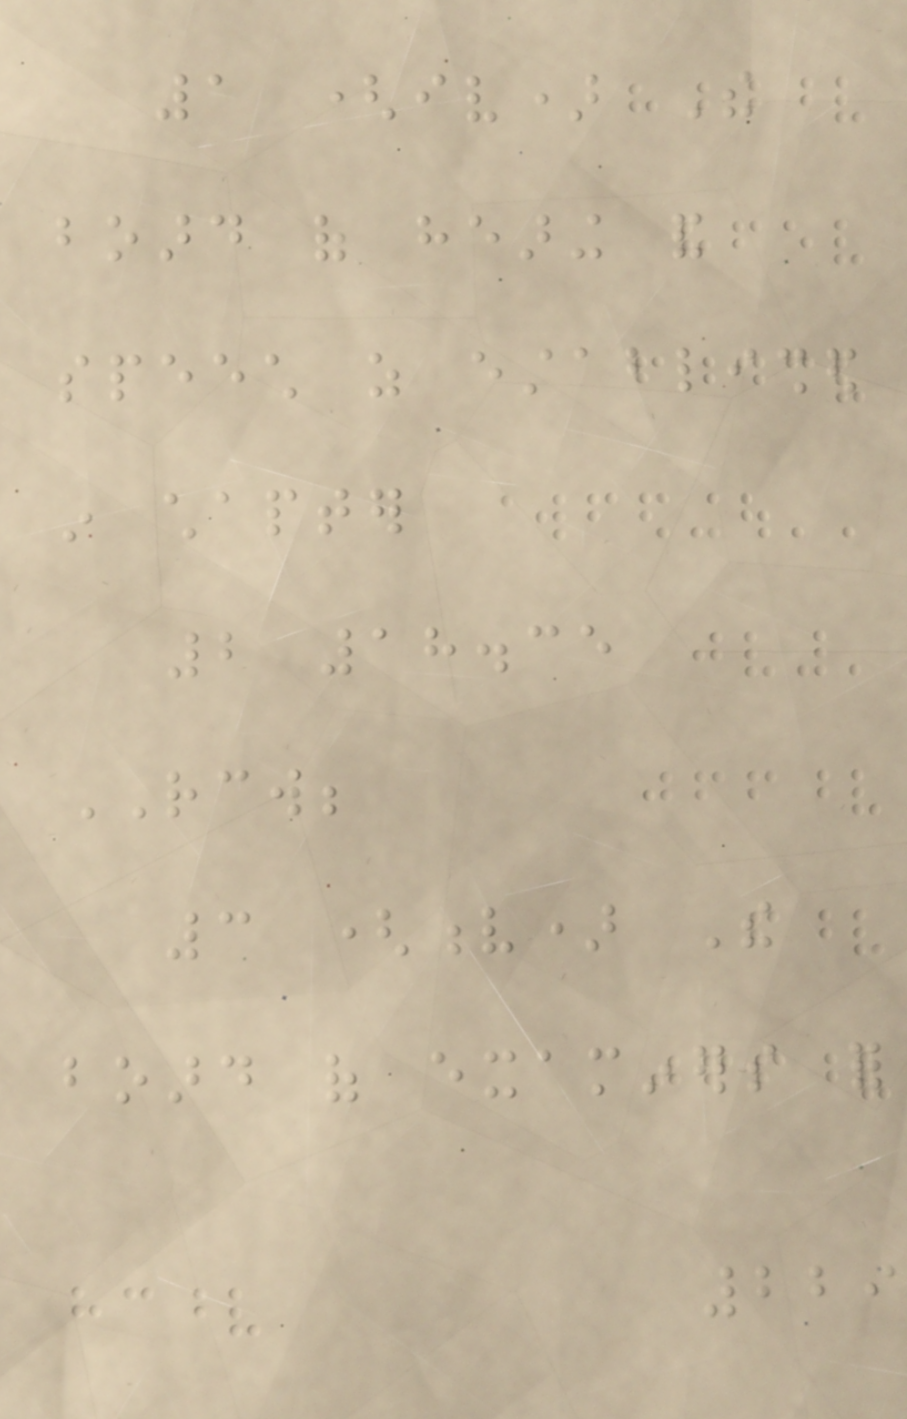1 (iv) The
board of hearing and
speech as established
in chapter
2 18.35
RCW;
3 (v) The
board of examiners for
229
